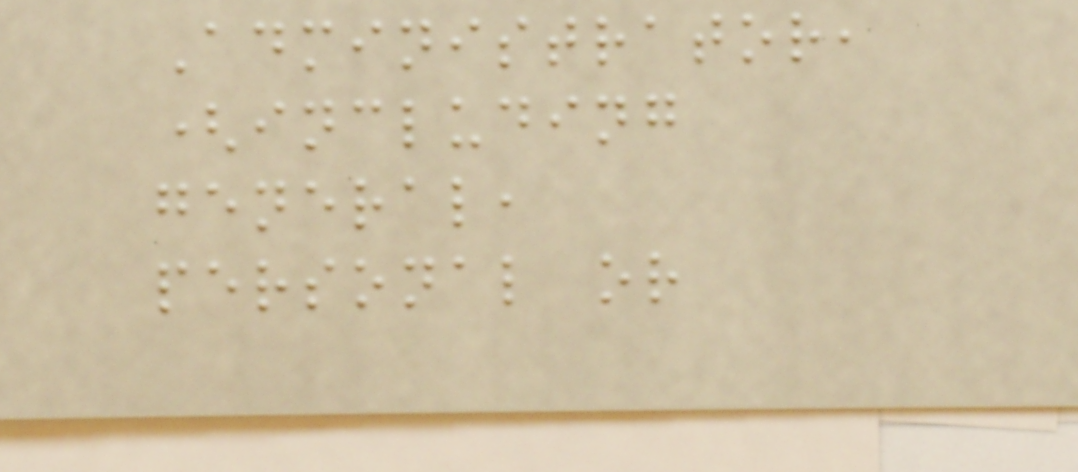Administrator,
(including
general,
personal or
